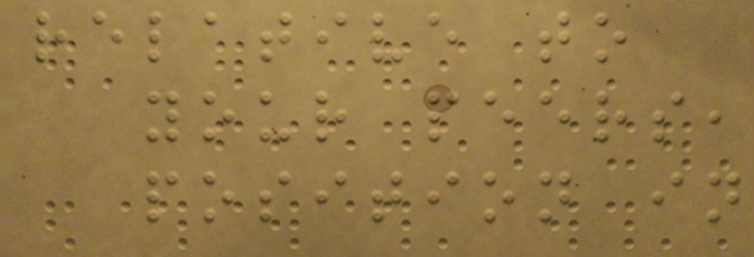relative to
your peers,
position in
